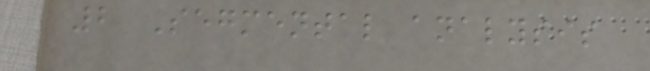2 Segmental analysis
